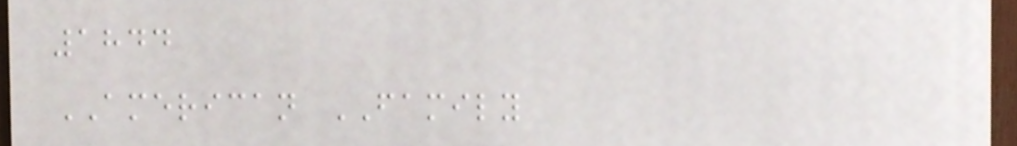1844
AMERICAN FAMILY
